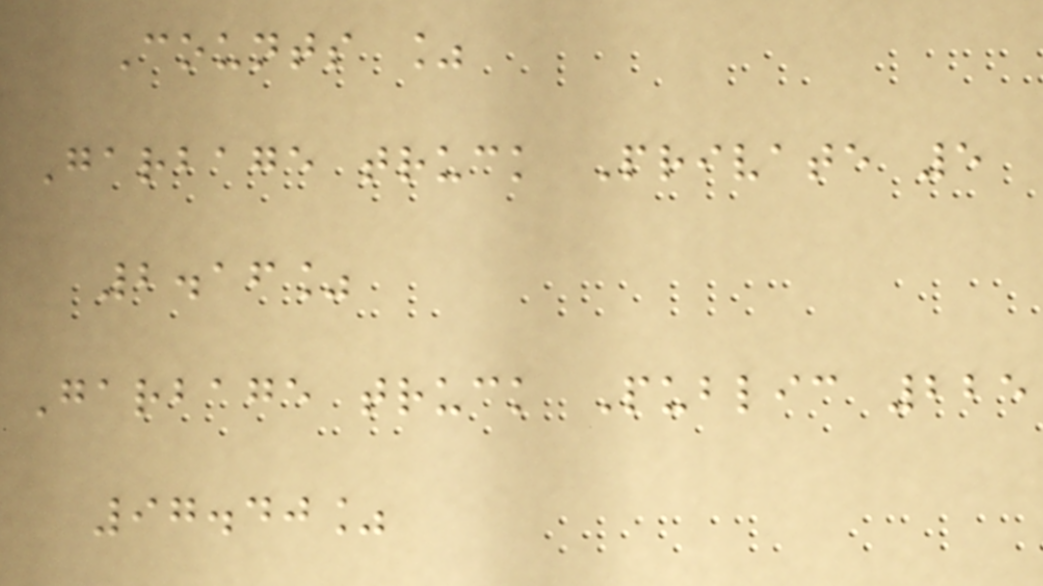Counts %
Garbage truck Private 5
2.16%
Garbage truck Public 225
97.40%
